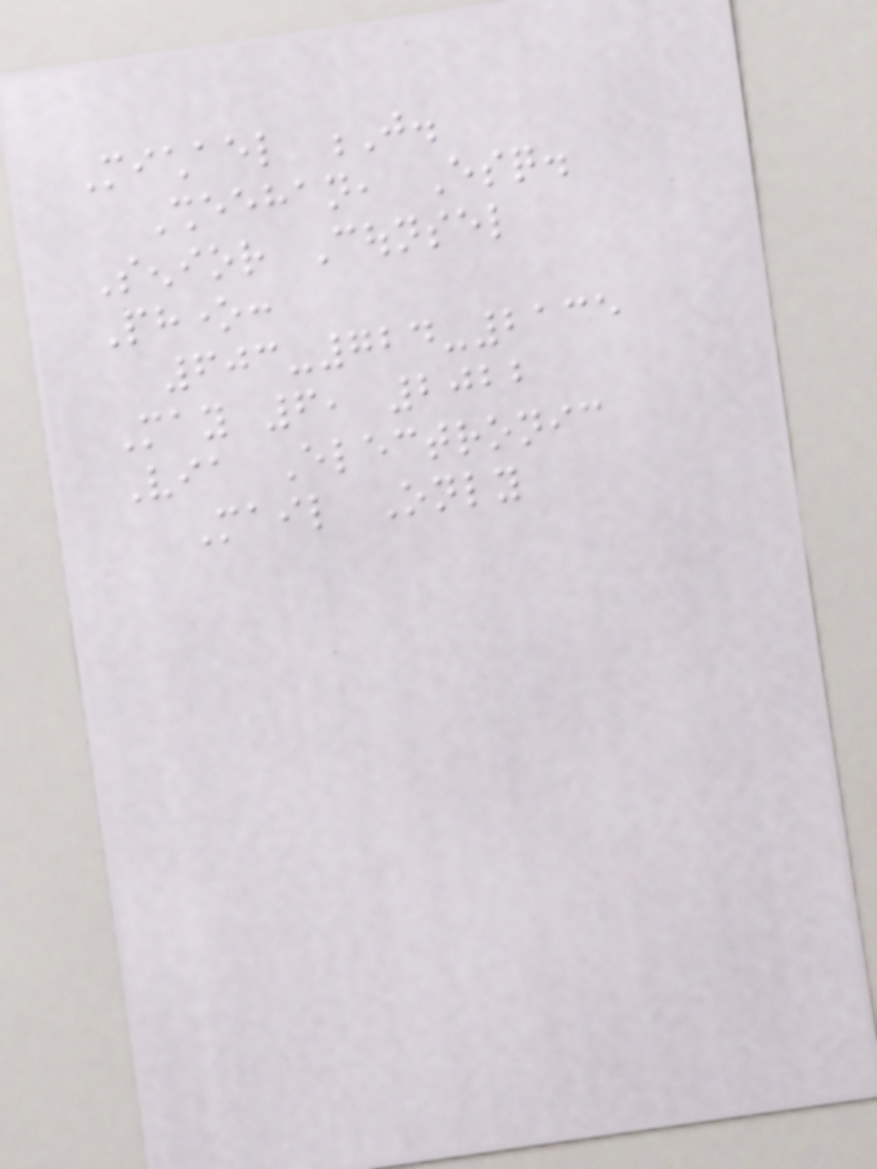Michael J.
Sheehan, Esq.
Senior Counsel
Phone:
603-724-2135
May 6, 2022
Via Electronic
Mail Only
